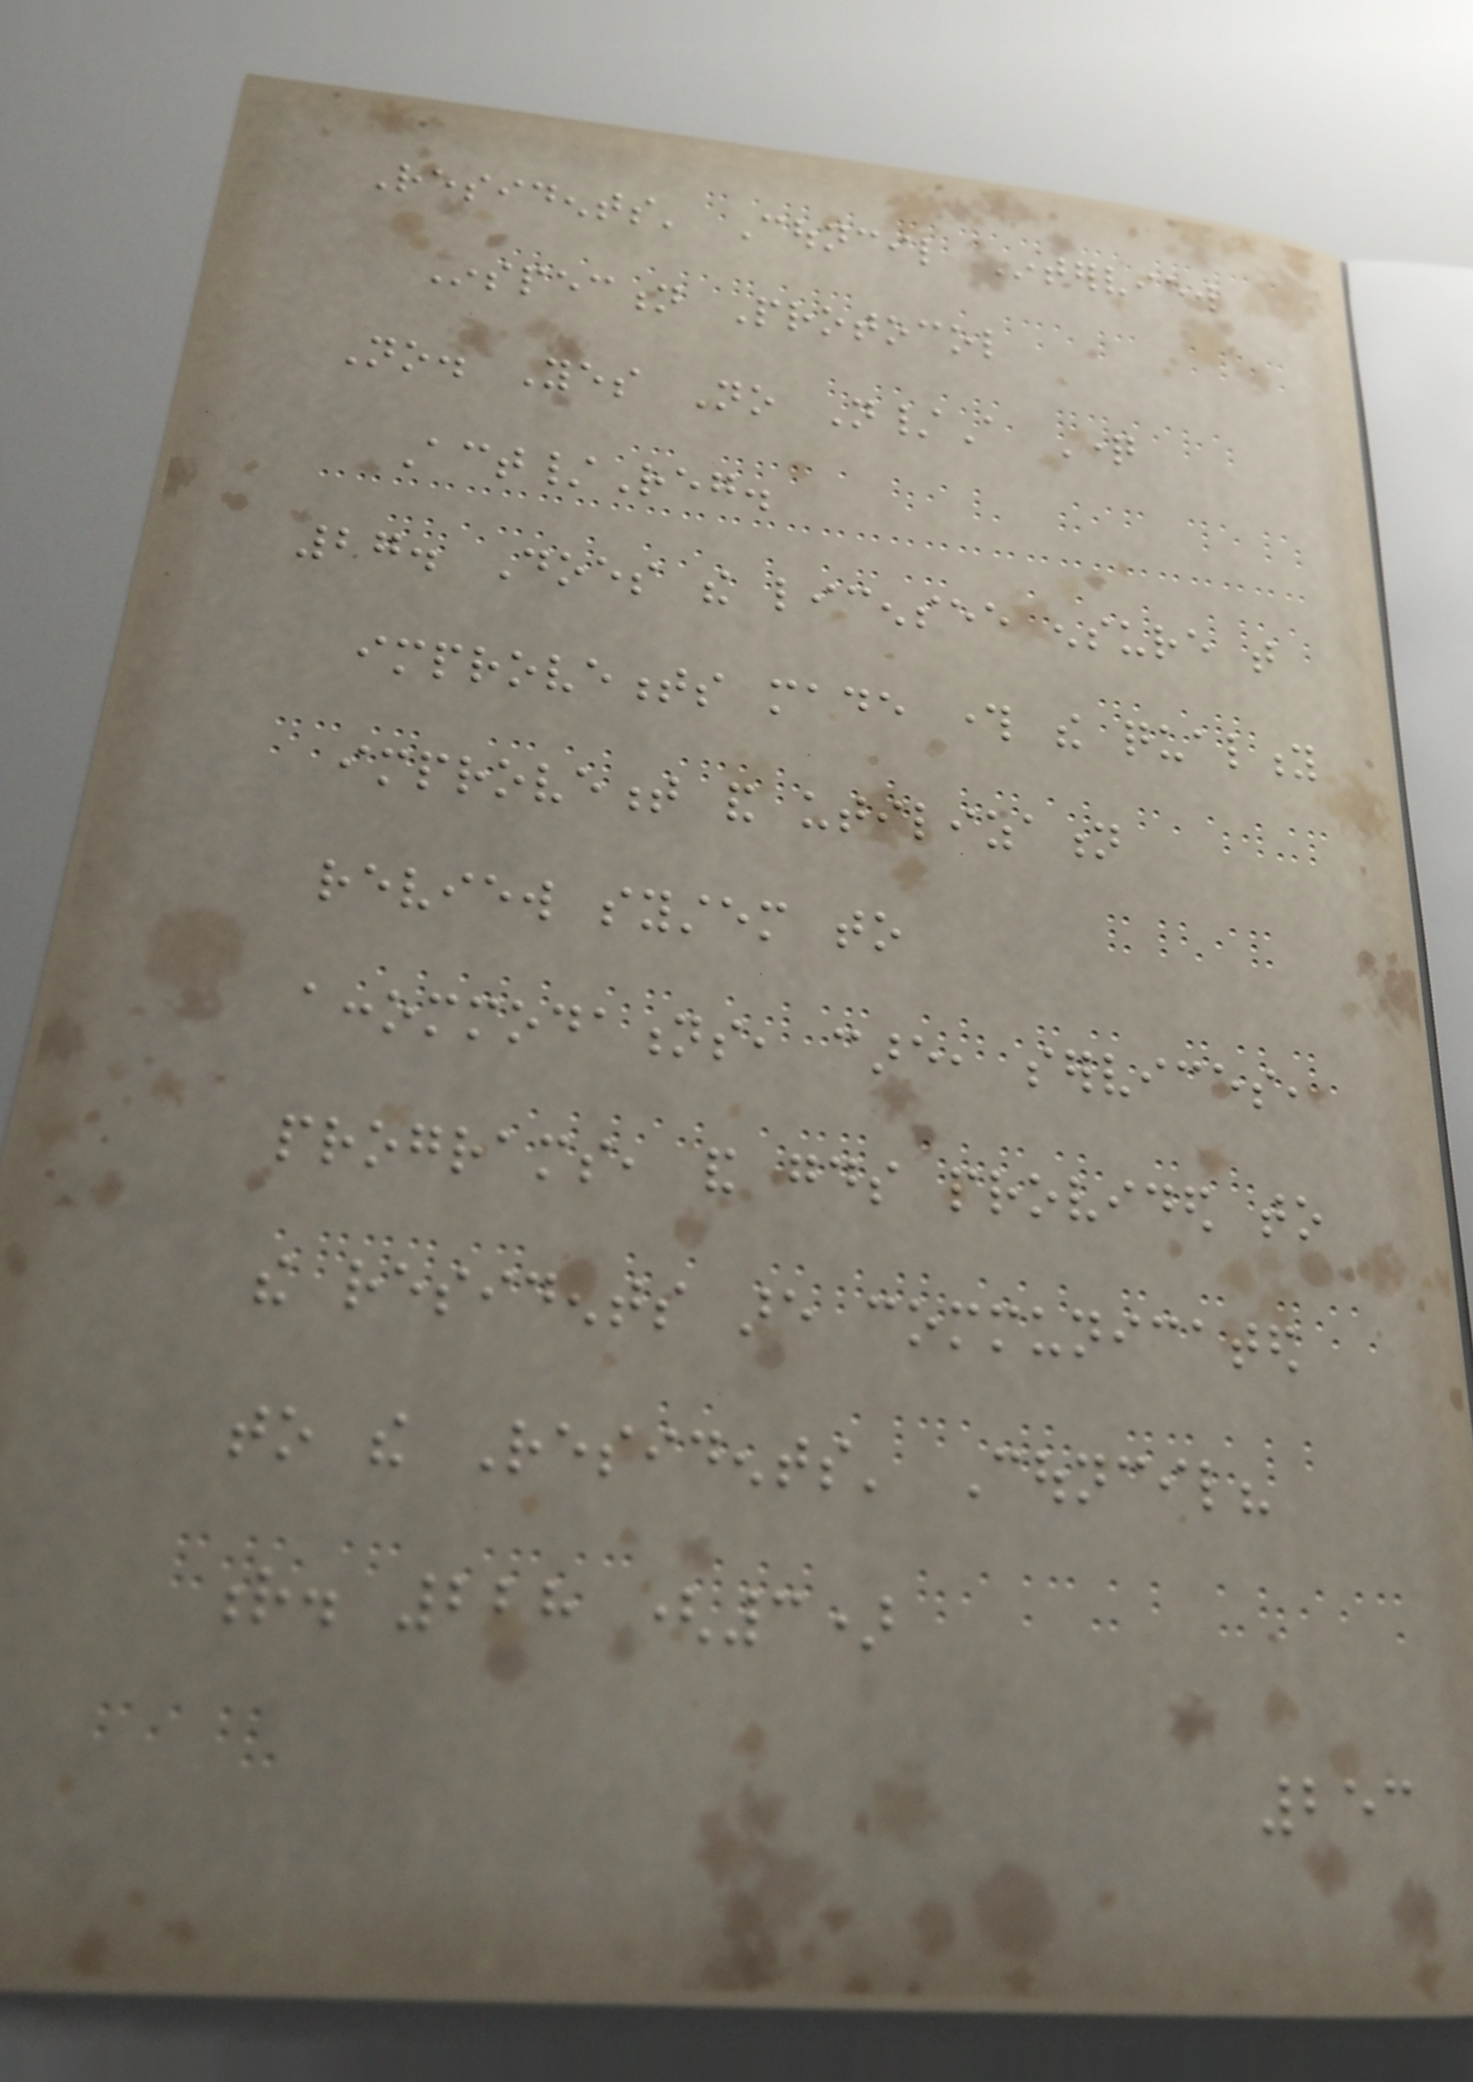Residents' Council Interview
Inspection Protocol
No. Yes No N/A Question
Act/Reg.
27. Does the licensee ensure that
improvements made through the quality
improvement and utilization
review system to
accommodations, care, services,
programs, and goods provided to
the residents are communicated
to the Residents' Council?
r. 228 (3)
253
